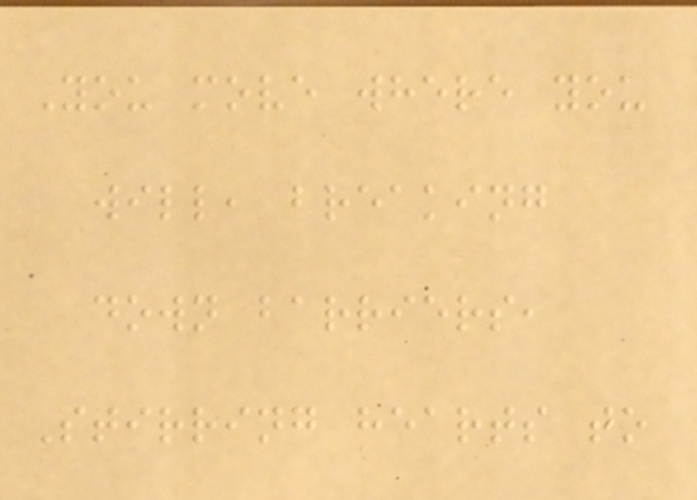You move where you
will, breaking
down barriers,
Stirring hearts to
